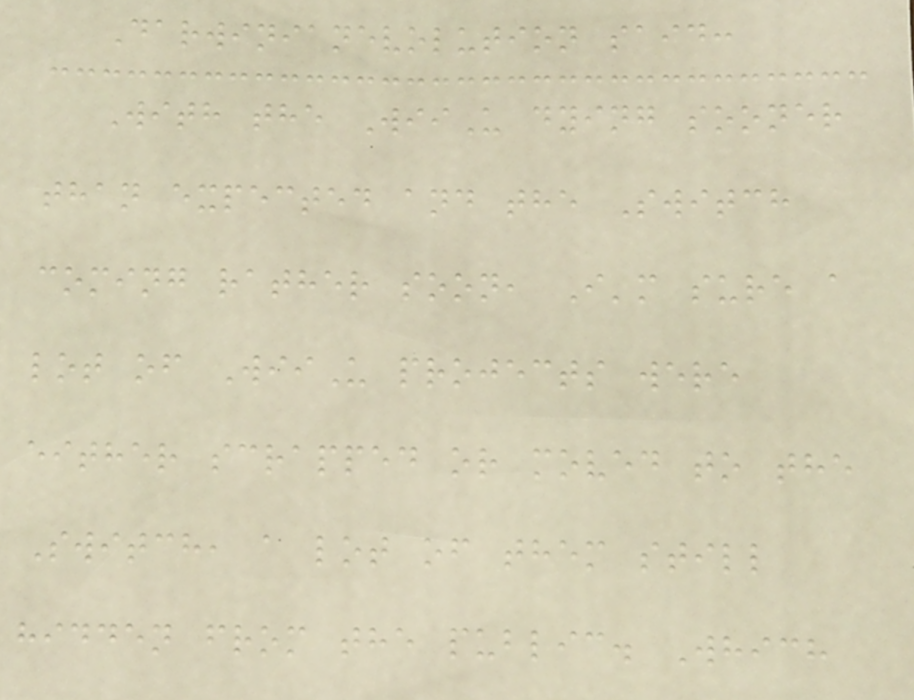Darwinianevolution said:
With the WiiU dying sooner
than expected and the Switch
coming rather soon, I'm sure a
lot of WiiU projects were
either scrapped or moved to the
Switch, a lot of them still
hidden from the public. Which
